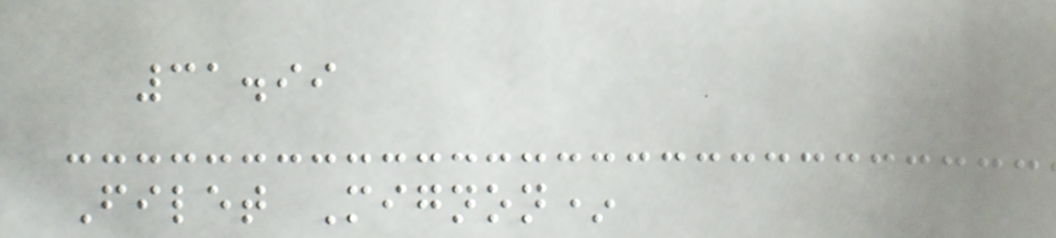31.99
Filet Mignon*
